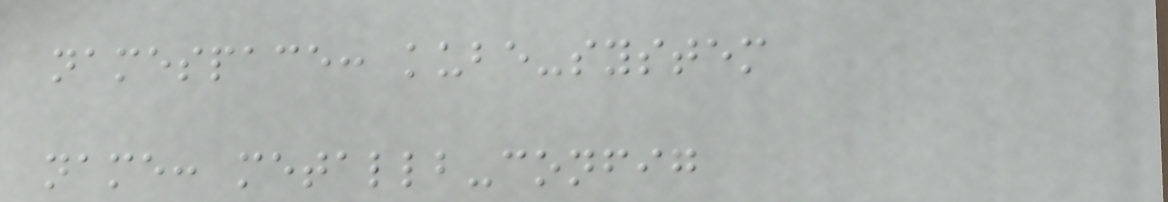namespace: kube-system
name: metallb-config
